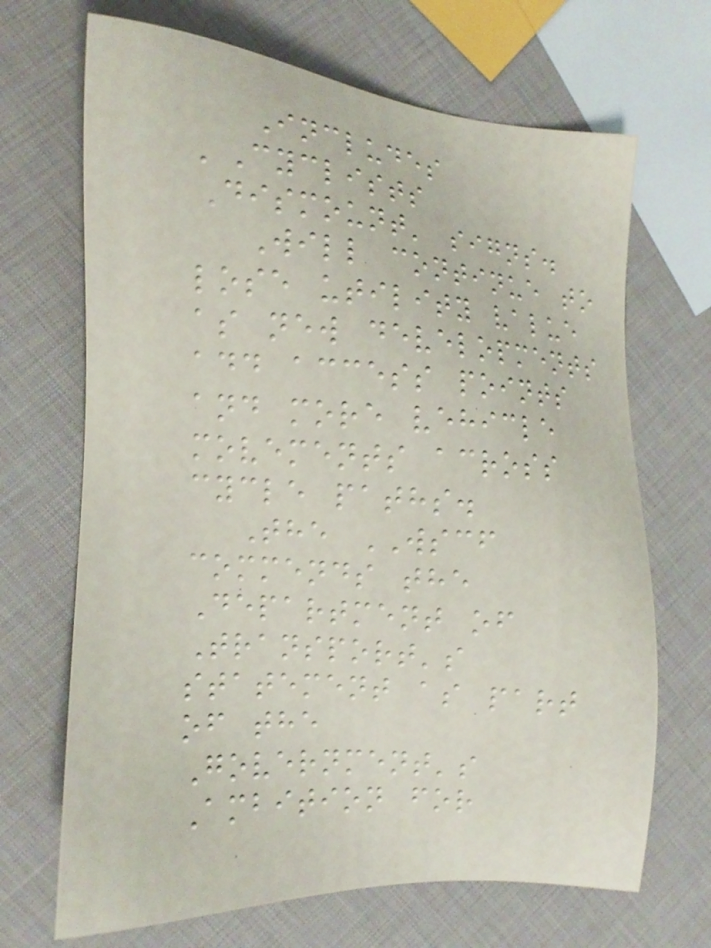Includes
'Cyclists
Dismount' signs.
Will continue to
lose utility value
as new developments
add access points
and more vehicle
movements across
cycle paths.
The WSCF
commends the
Department of
Transport's
statement as part
of the
Government's
Ambition for
